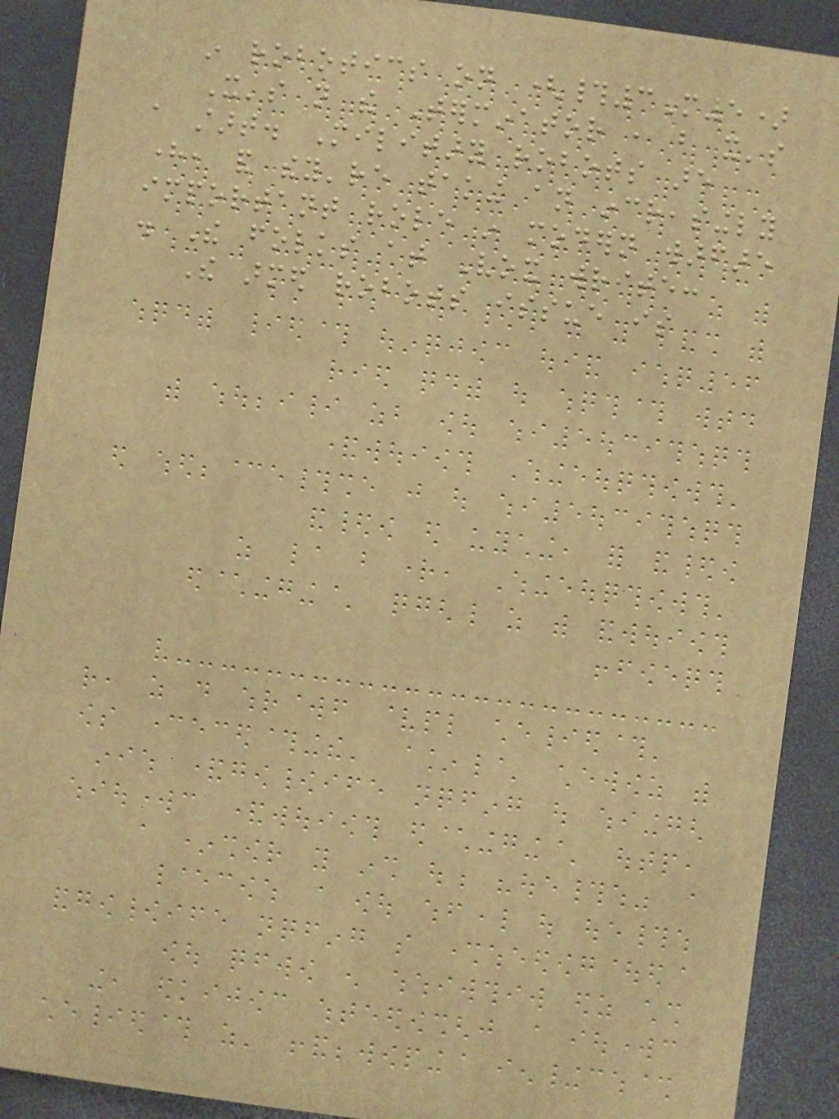in robotics on (#3M5)
It's not the Terminator , but it's
a start. Military robots are
here, and they're taking an increasingly
important role in modern warfare
. The folks at Vox write:
The armed robots issue is
